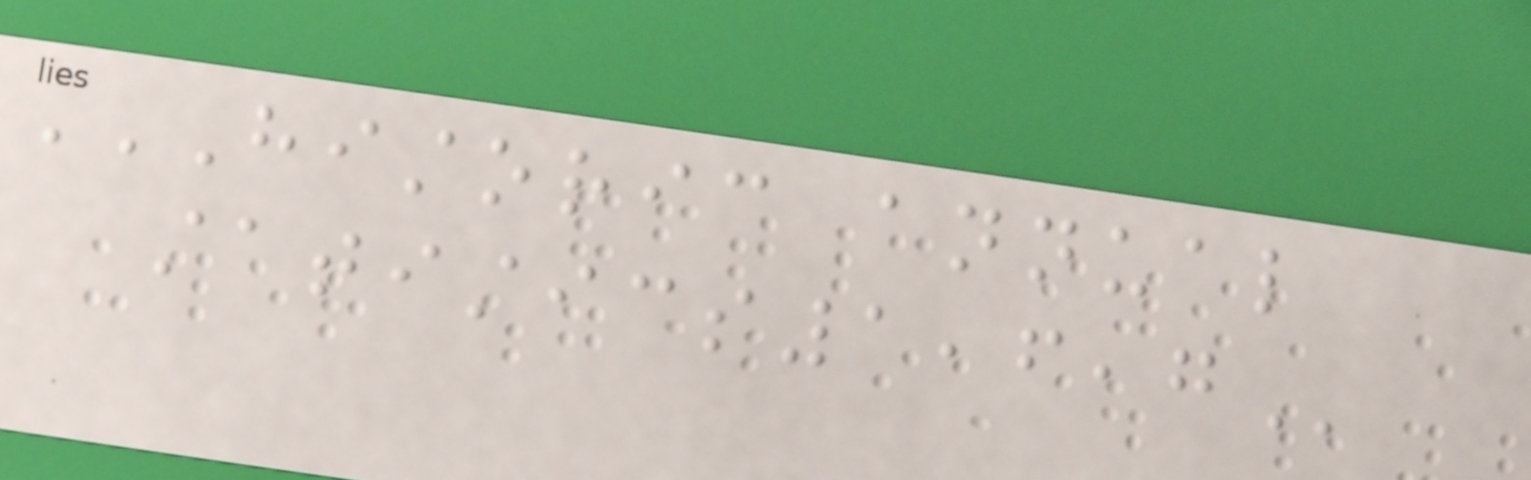HISTORIC ANNUAL
STATISTICS1,6,7
